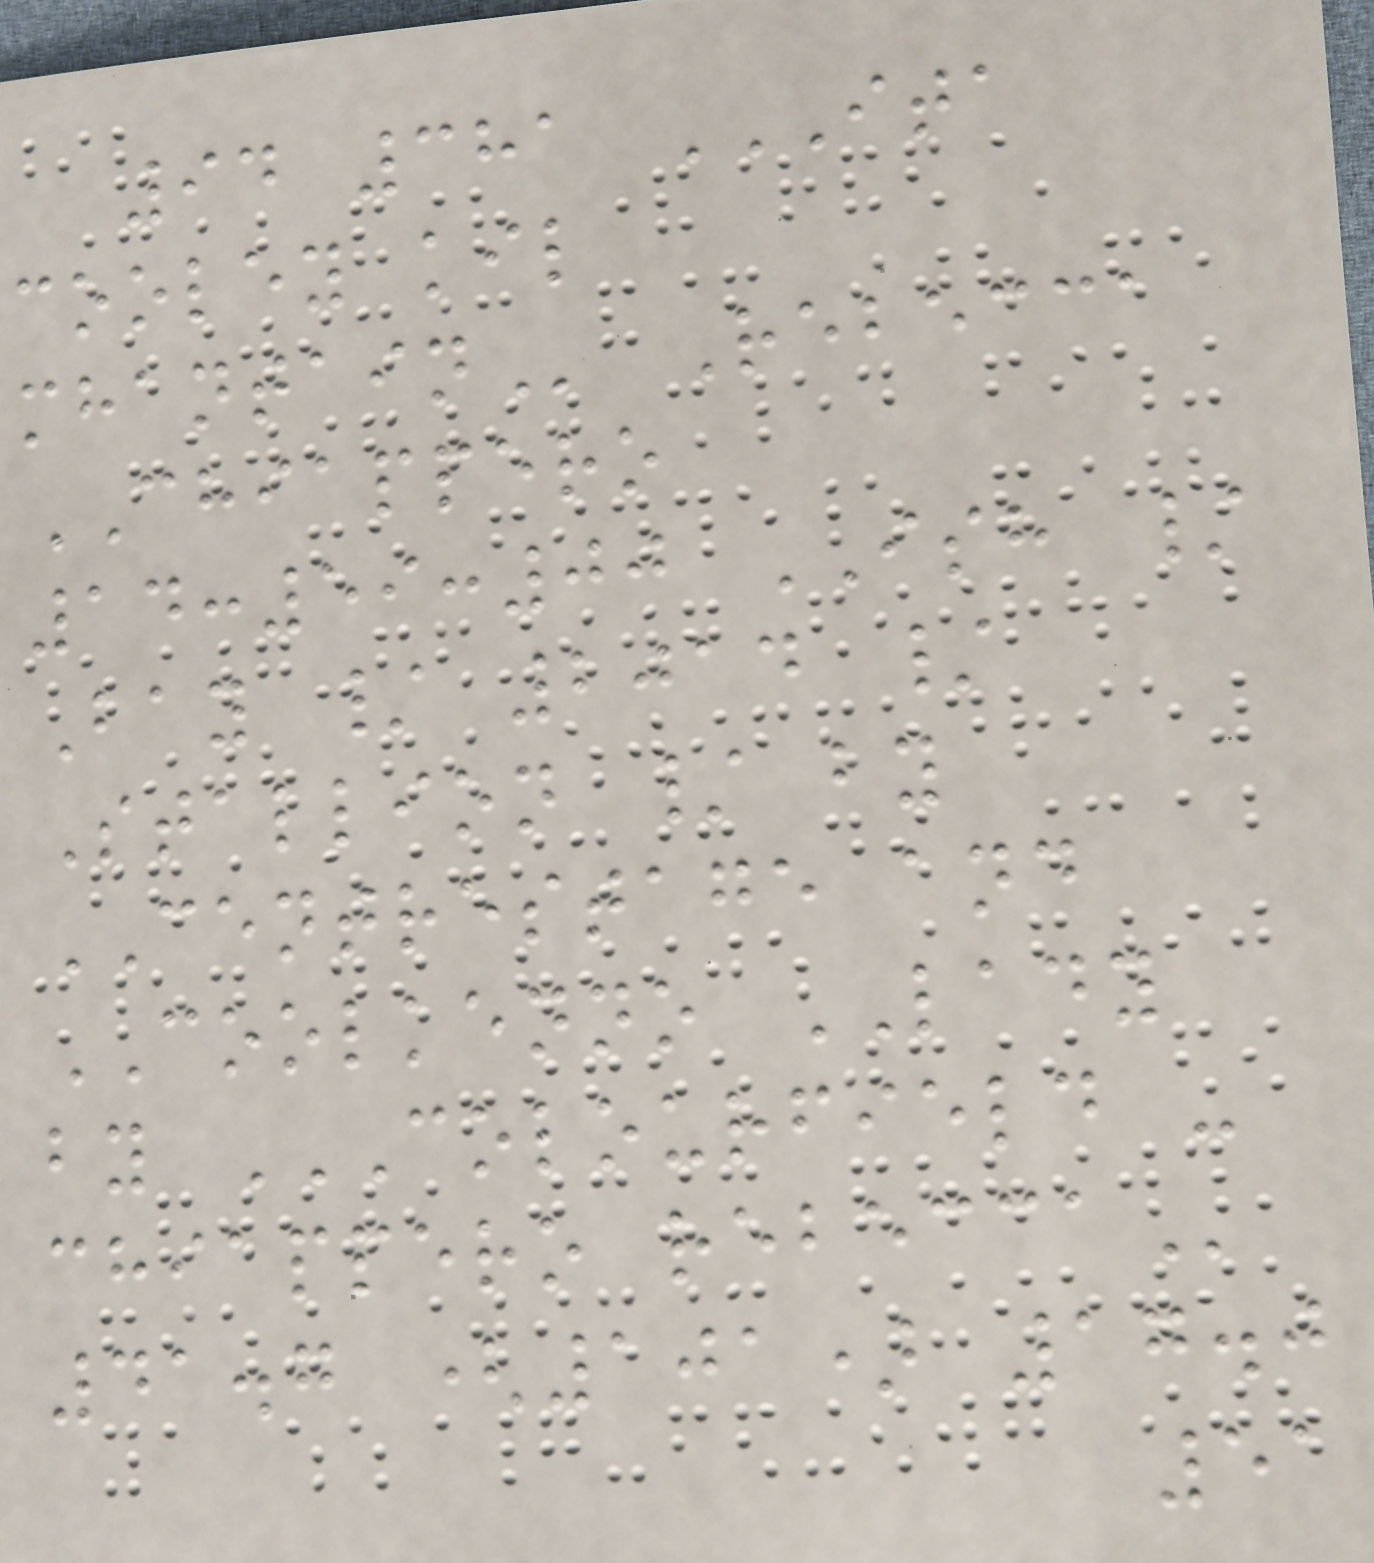94 381 ITA
COOLEY KIL
MHANTAIN Rebecca
CHIAPPERO
14:59:00 ISH /
Bay / 2014 /
Stallion / by
CENTRESTAGE and
COOLKENNO LADY
by COLOURFIELD -
CHIAPPERO REBECCA
41.7 (101) 17.0
51
